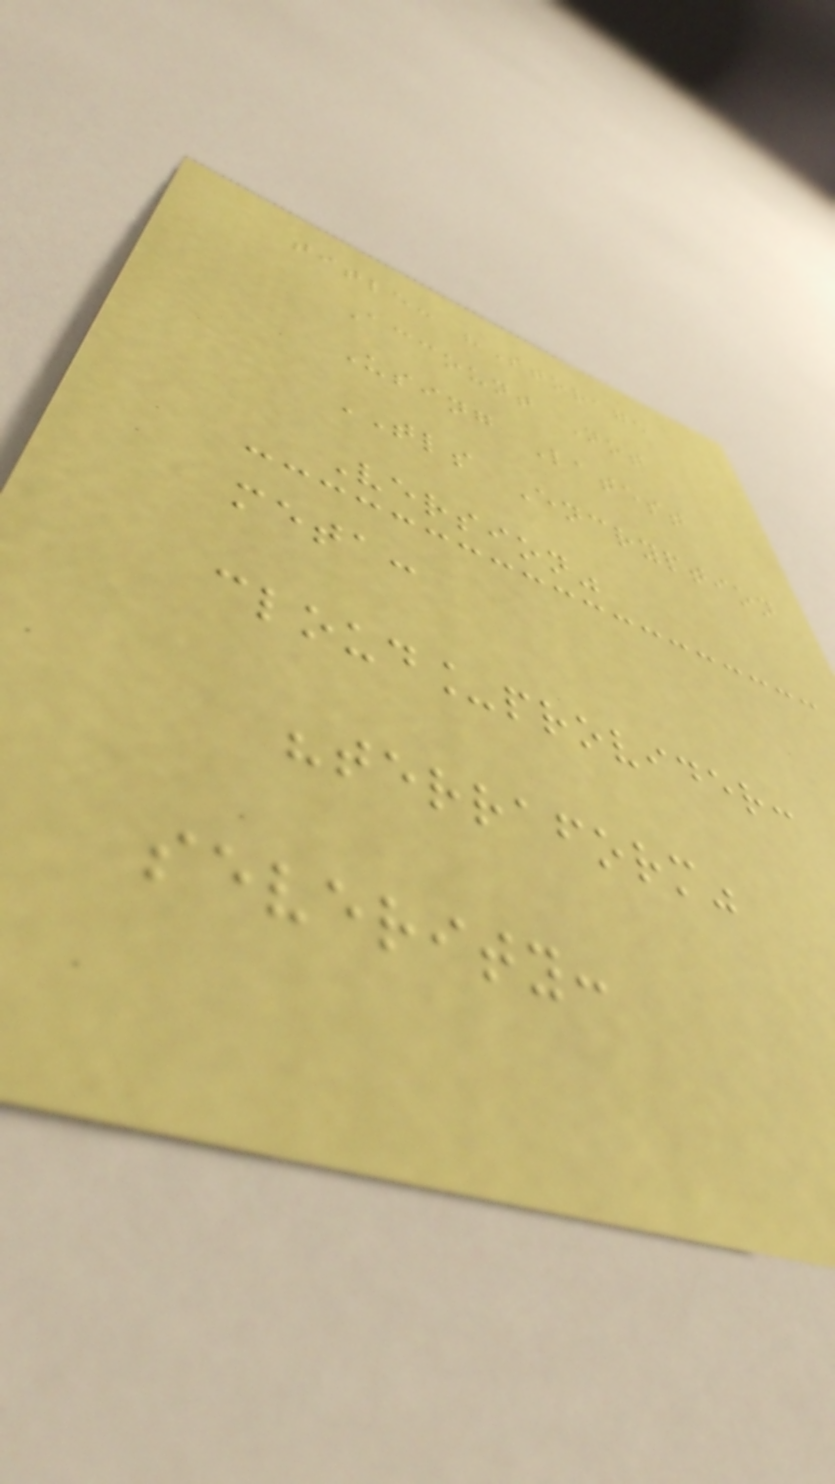title: "Storage
Account Not
Using Latest
TLS Encryption
Version"
meta:
cloud_provider:
"terraform"
severity:
